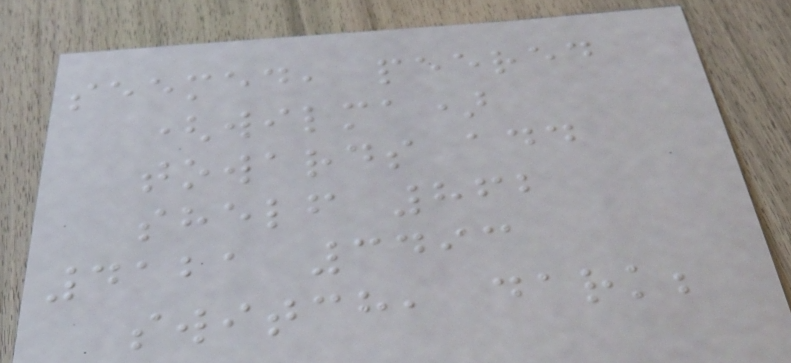seemed, peered
(wilma)
towards add
shelf 862
4121 3493
switch, dark;
